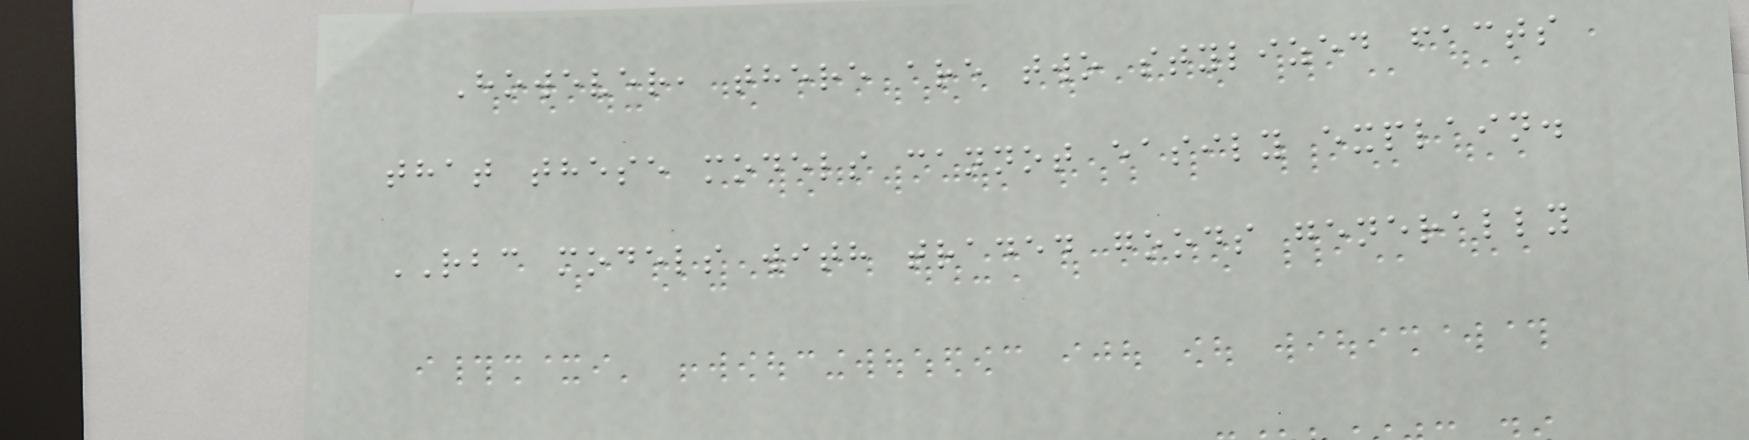However, there are two stylized facts
that these models cannot easily explain.
RBC models with traded goods generally
